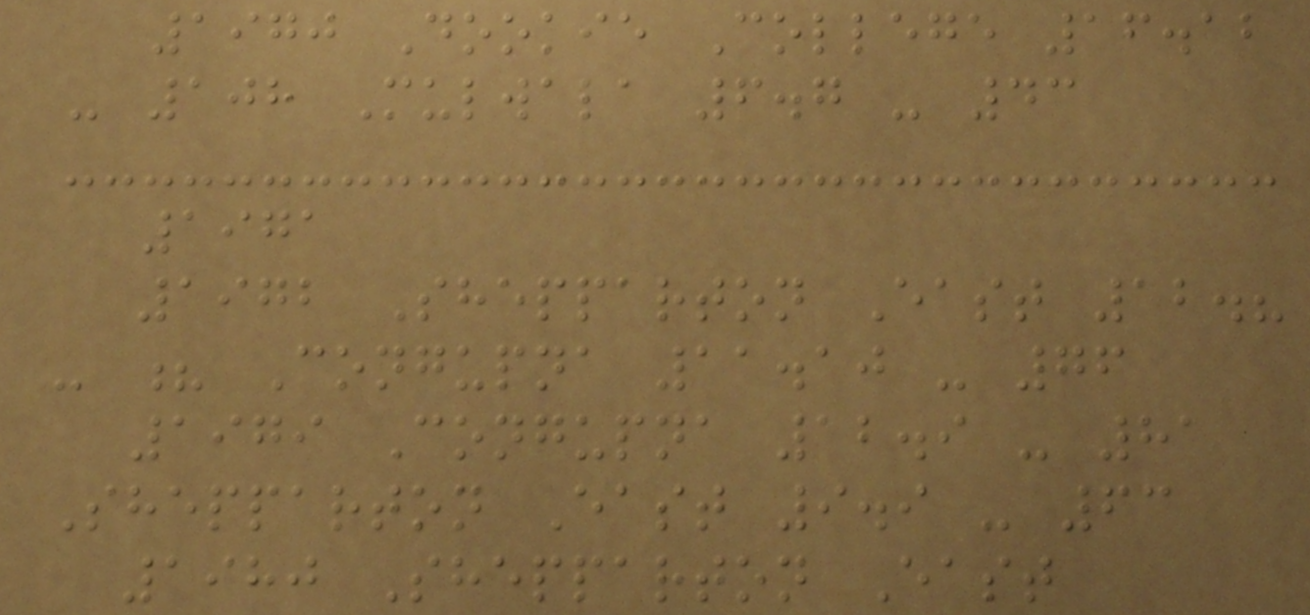1970 Dookie College 16.12
- 108 Mulwala 6.7 - 43
1971
1972 Shepparton East 12.?
- ? Congupna 11.10 - 76
1979 Congupna 12.9 - 81
Shepparton East 9.9 - 63
1980 Shepparton East
